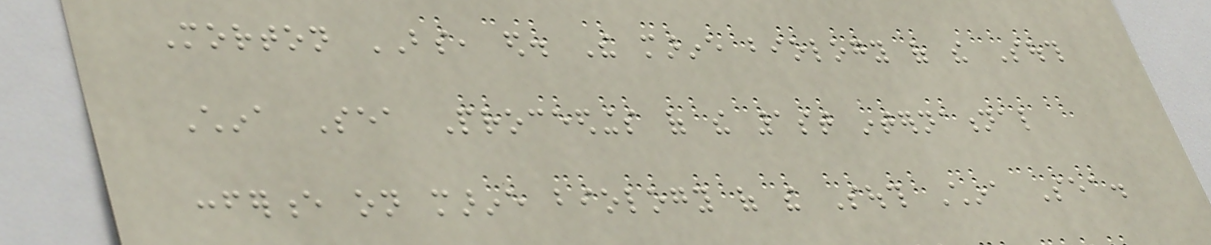Morton BS, ed. The marine biology of the South
China Sea Proceedings of the 1st international
conference on marine biology of the South China Sea.
